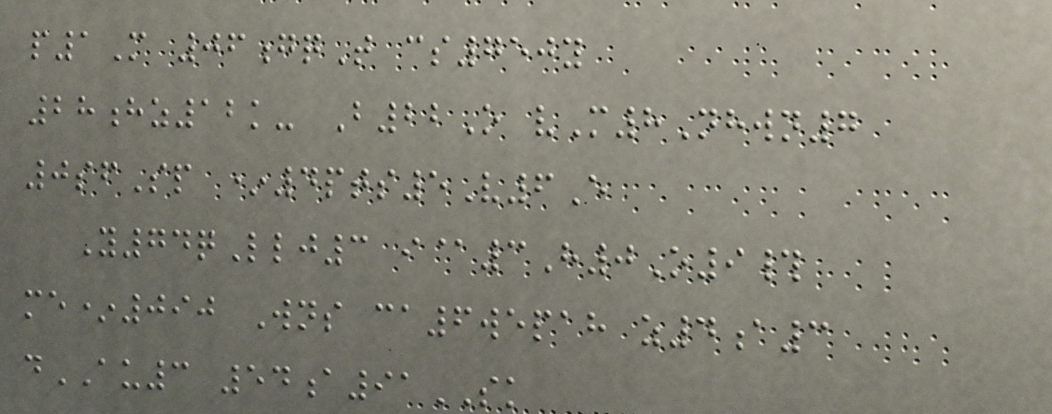p1M 06gqT cs750y
28hz12k- B22O vM8Nhwn7
0sfSp *4pts5V6E
Y74qLlj3 i@3H0O9#
me*090 Wns ca6wepah z4a3
dAU3 54a91SK
